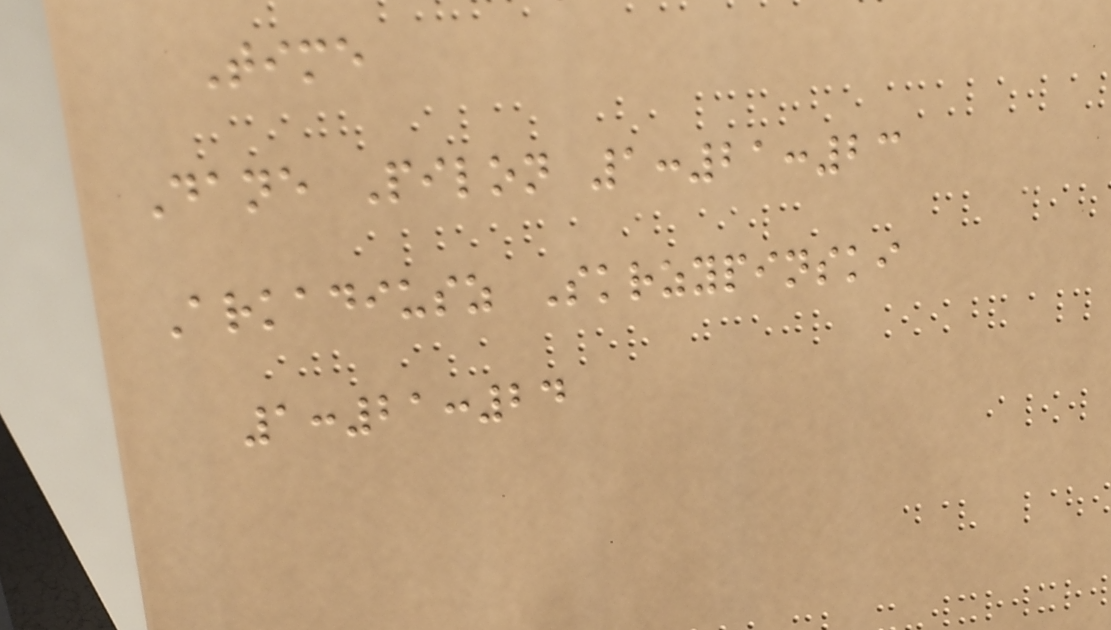Time
Dane Pilon 1:21:23
Arkadiusz Skrzypinski
1:21:24
